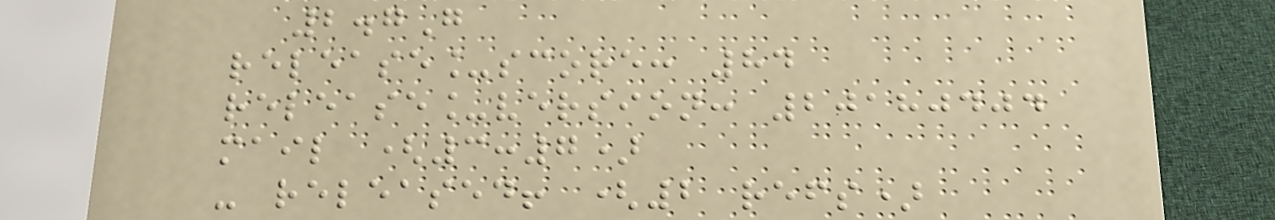2.7G
release_score: 84
release_version: 20180404
mail (3:7)
- released! (2 refs)
